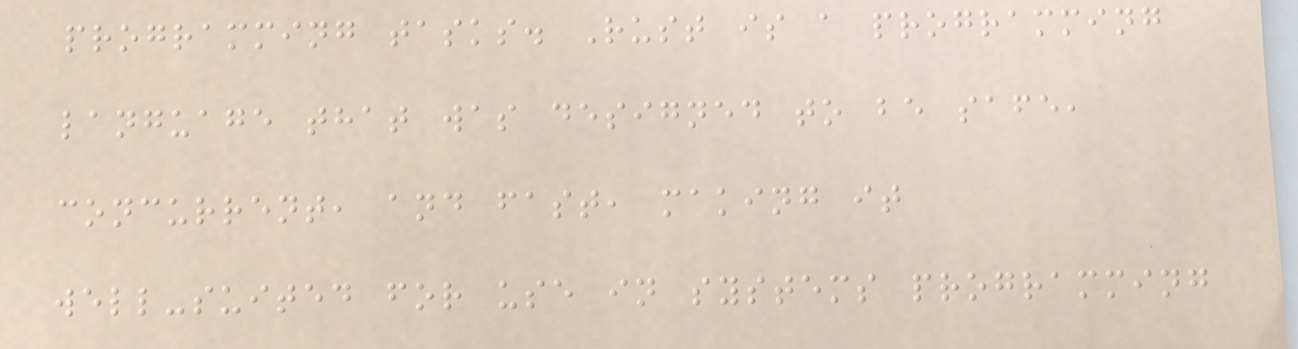programming tasks. Rust is a programming
language that was designed to be safe,
concurrent, and fast, making it
well-suited for use in systems programming
